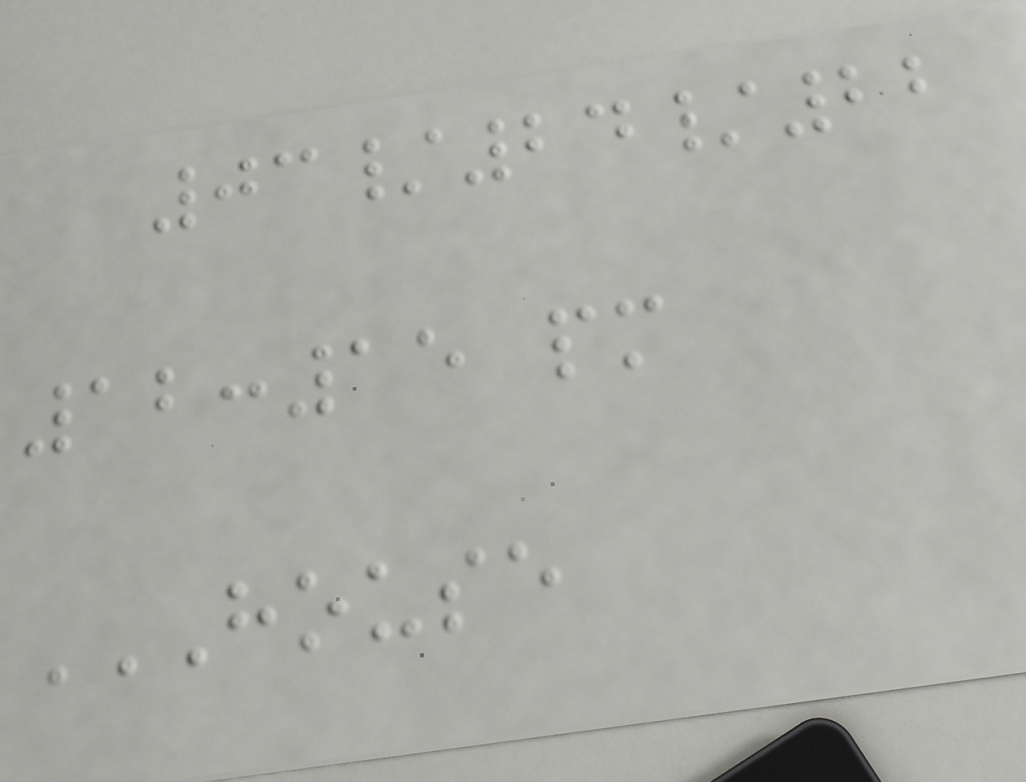03/24/22
12:15 pm
HOUSE
